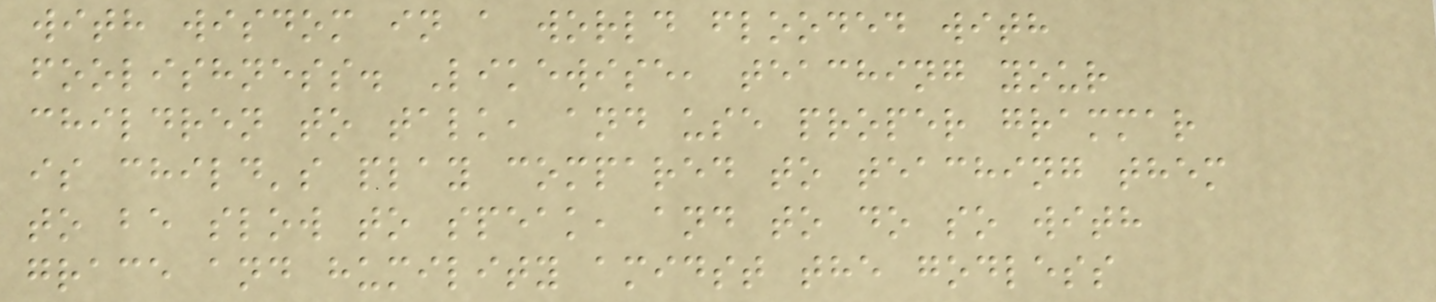with wisdom in a world flooded with
foolishness. Likewise, teaching your
children to talk, and use proper grammar
is child's play compared to teaching them
to be slow to speak, and to do so with
grace and humility amidst the godless
